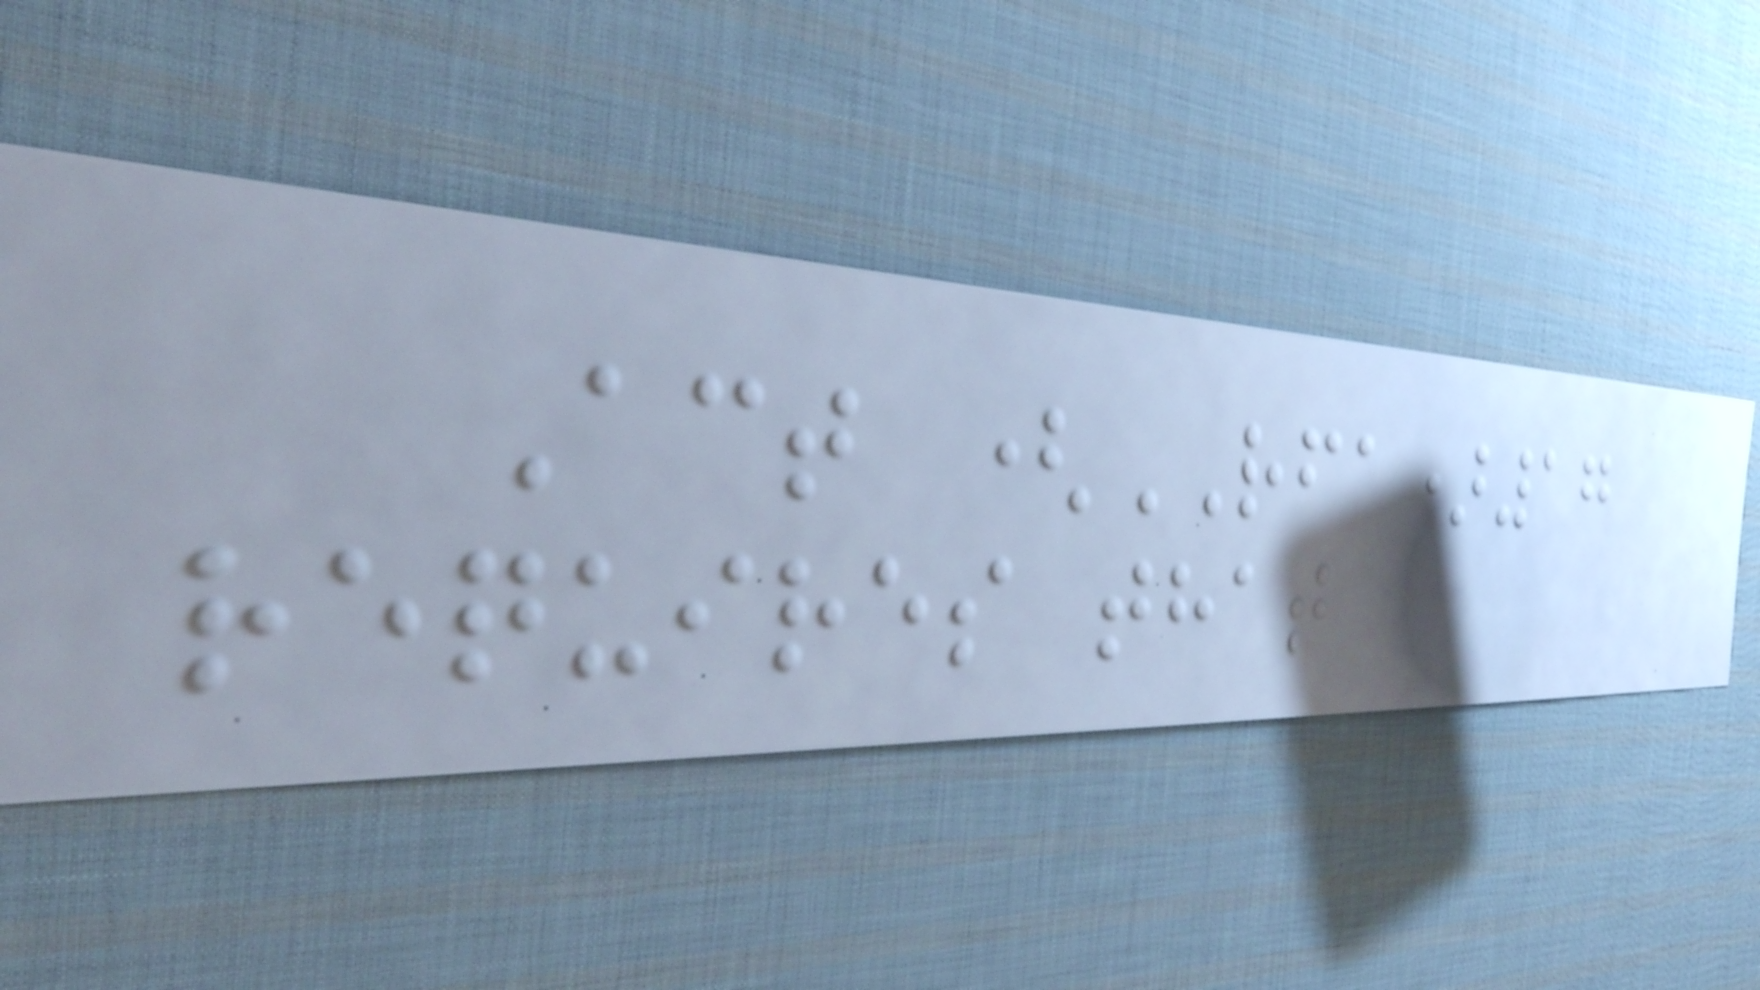Act (RFA)17
requires that
